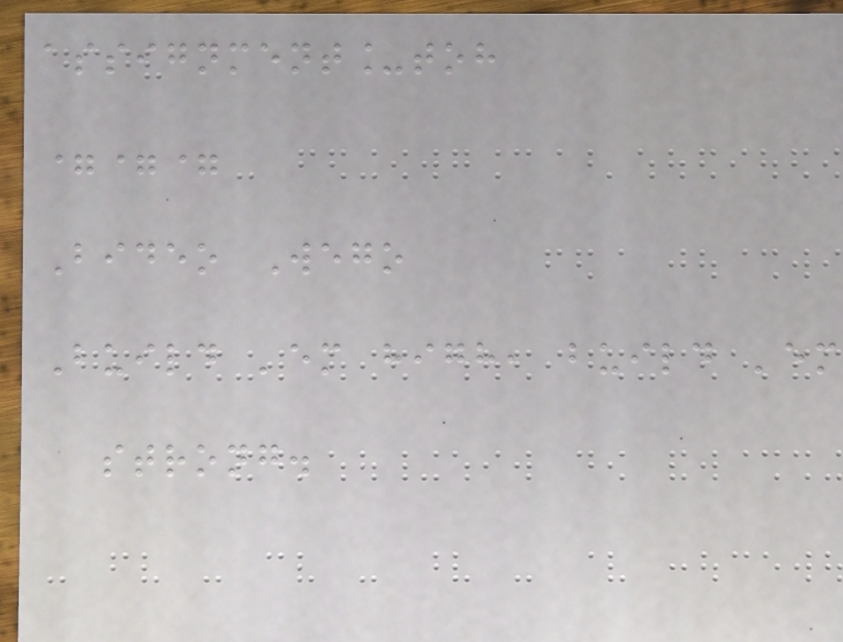assignment_toh
===
Bideo Wego
Build 'em high, build 'em
strong.
